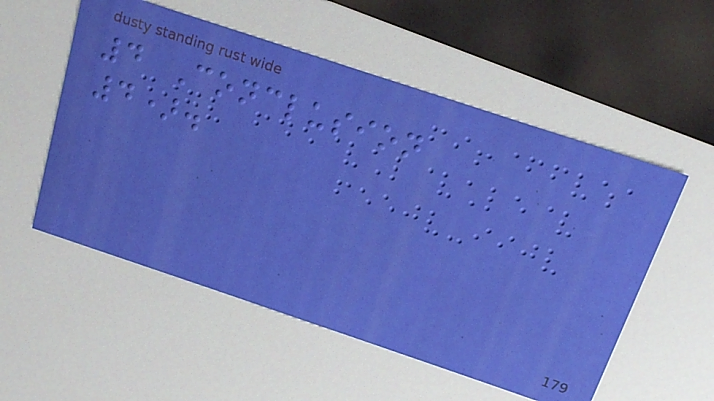4 Conclusion
4).
